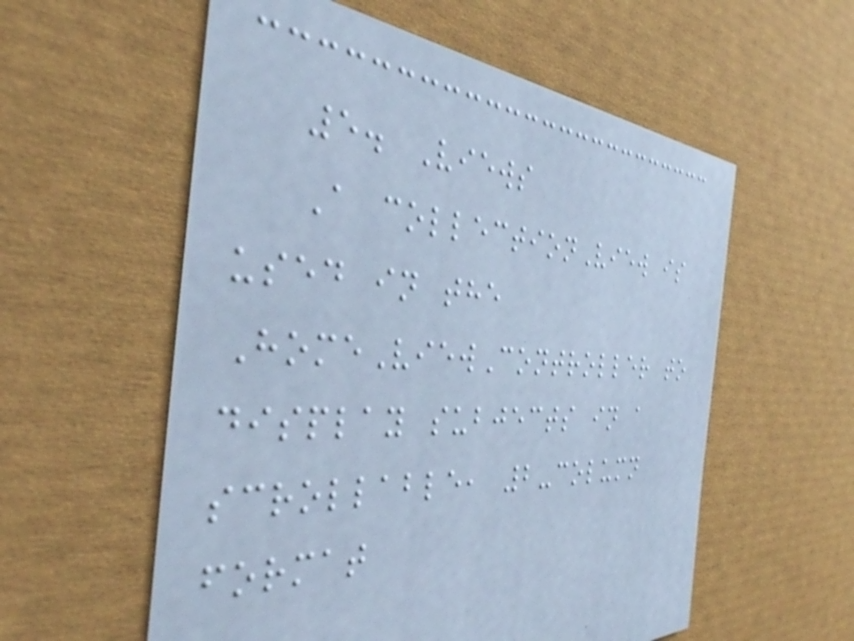5. Views
A collectionView is
used in the
HomeViewController to
display subjects in a
scrollable, 2-column
format
